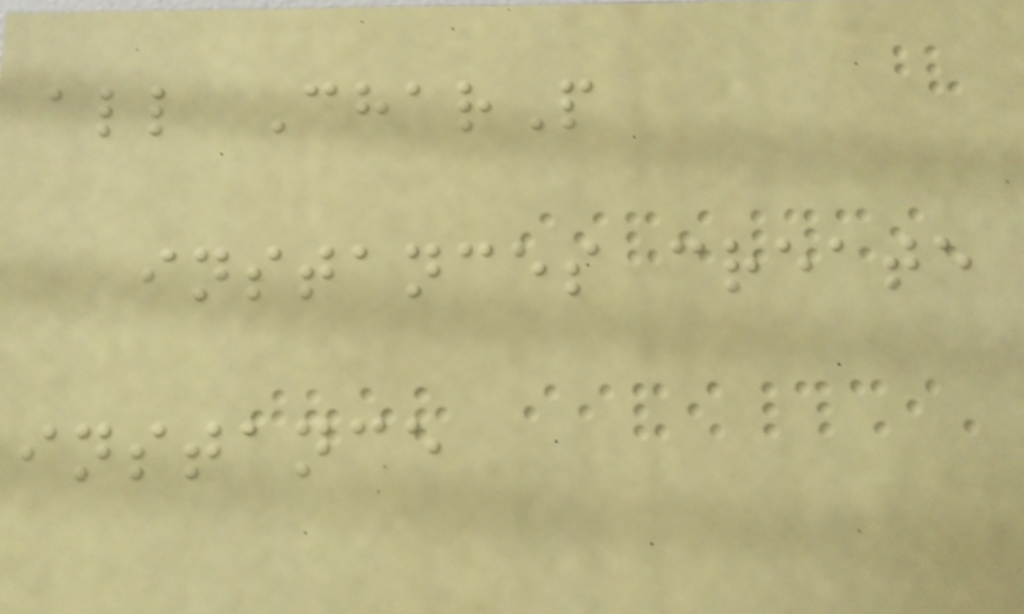all CharP
instances create
instance
